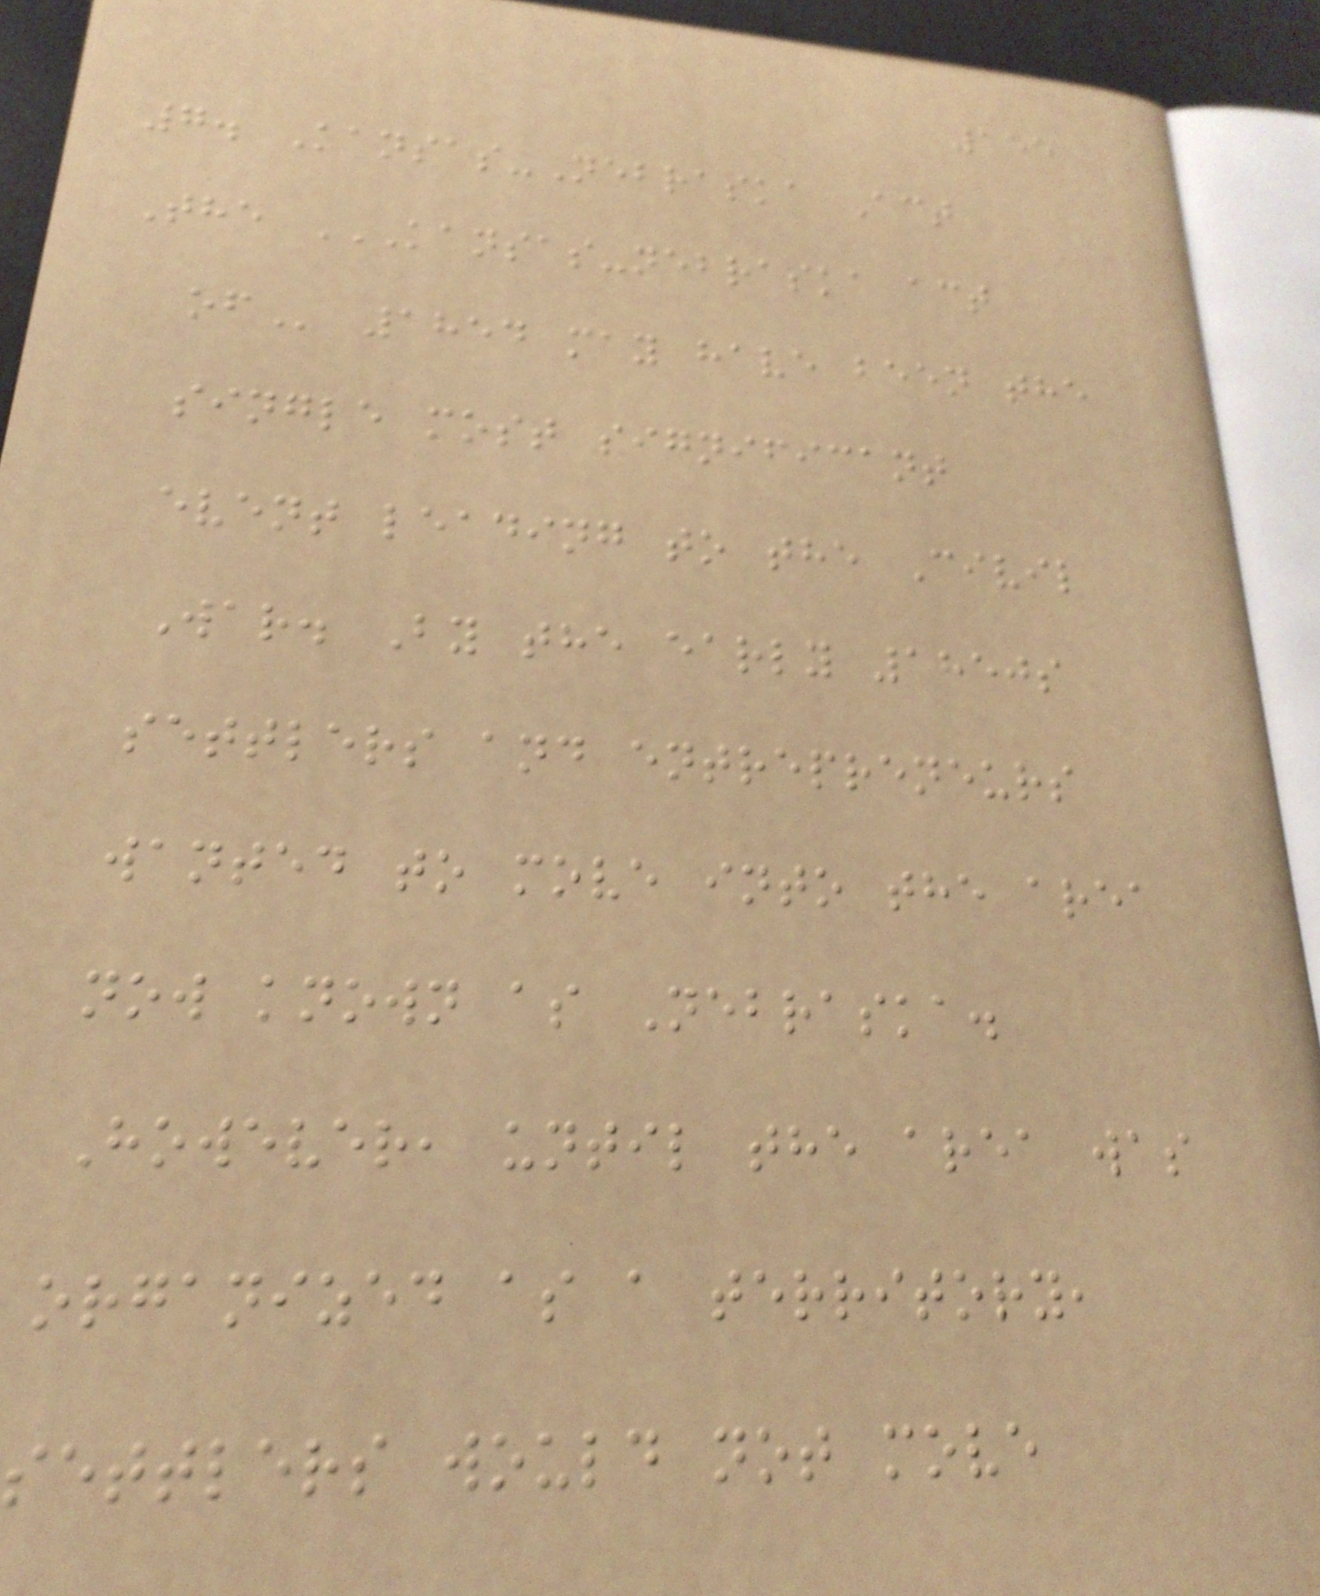155
7. Kansas-Nebraska Act
The KANSAS-NEBRASKA ACT
OF 1854 may have been the
single most significant
event leading to the Civil
War. By the early 1850s
settlers and entrepreneurs
wanted to move into the area
now known as Nebraska.
However, until the area was
organized as a territory,
settlers would not move
